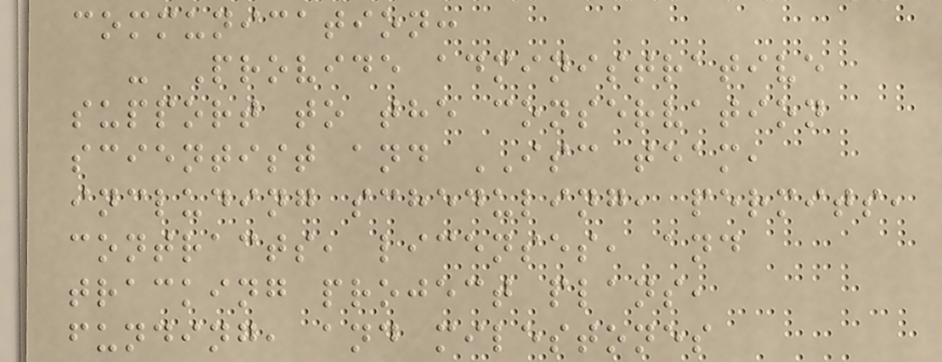communication:
- Provide administrative
support to the conservation
scientist and ISC team,
including scheduling, permits,
contracts, licenses, and
tracking project plans,
funding, and milestones
